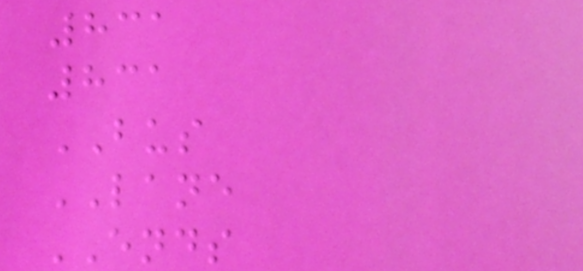831
831
BUS
LANE
ENDS
